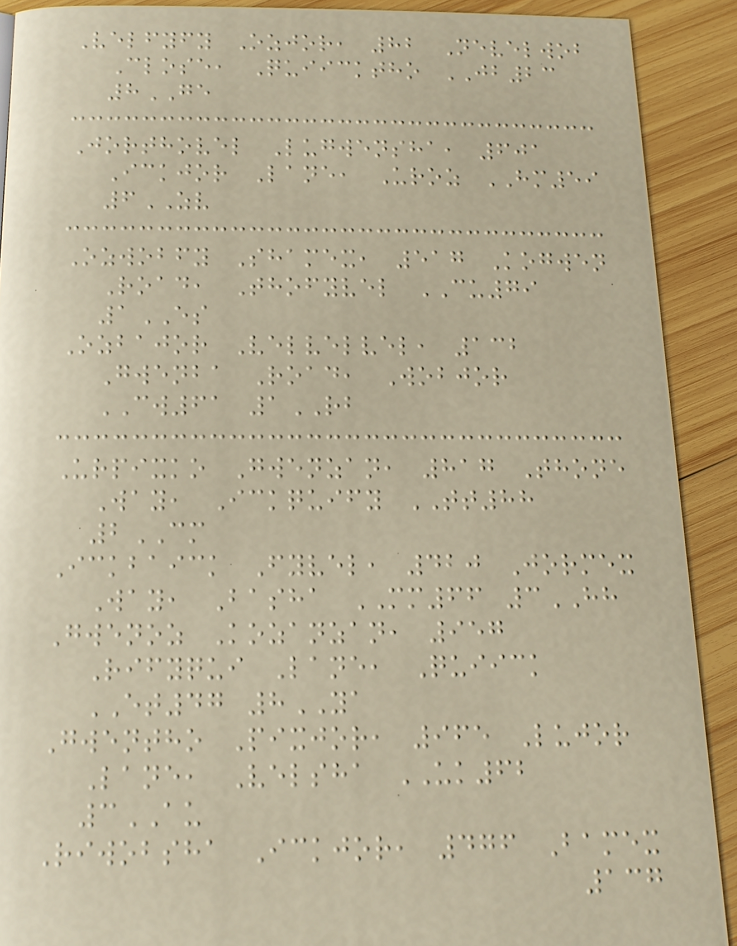Velfyfy Ozjor, 82 Nevelwob
Close, Quiicktho JB23
8GE
Jorthovel Lugwensha, 601
Ickjor Lane, Uroz HM59
6ZV
Ozwobfy Shamex, 517 Kogwen
Road, Thofyvel CU79
1ES
Ozbajor Velvelvel, 132
Gwenba Road, Wobjor
CW61 1RB
Urpixko Gwenzan, 817 Thone
Way, Ickquify TT88
2CM
Ickbaick Fyvel, 420 Jormex
Way, Basha MM66 3HH
Gwenoz Kozanzan, 957
Rifyqui Lane, Quiick
ET47 8YA
Gwentho Pixjor, 965 Lujor
Lane, Velsha UK62
3AU
Riwobsha Ickjor, 476 Bamex
137
